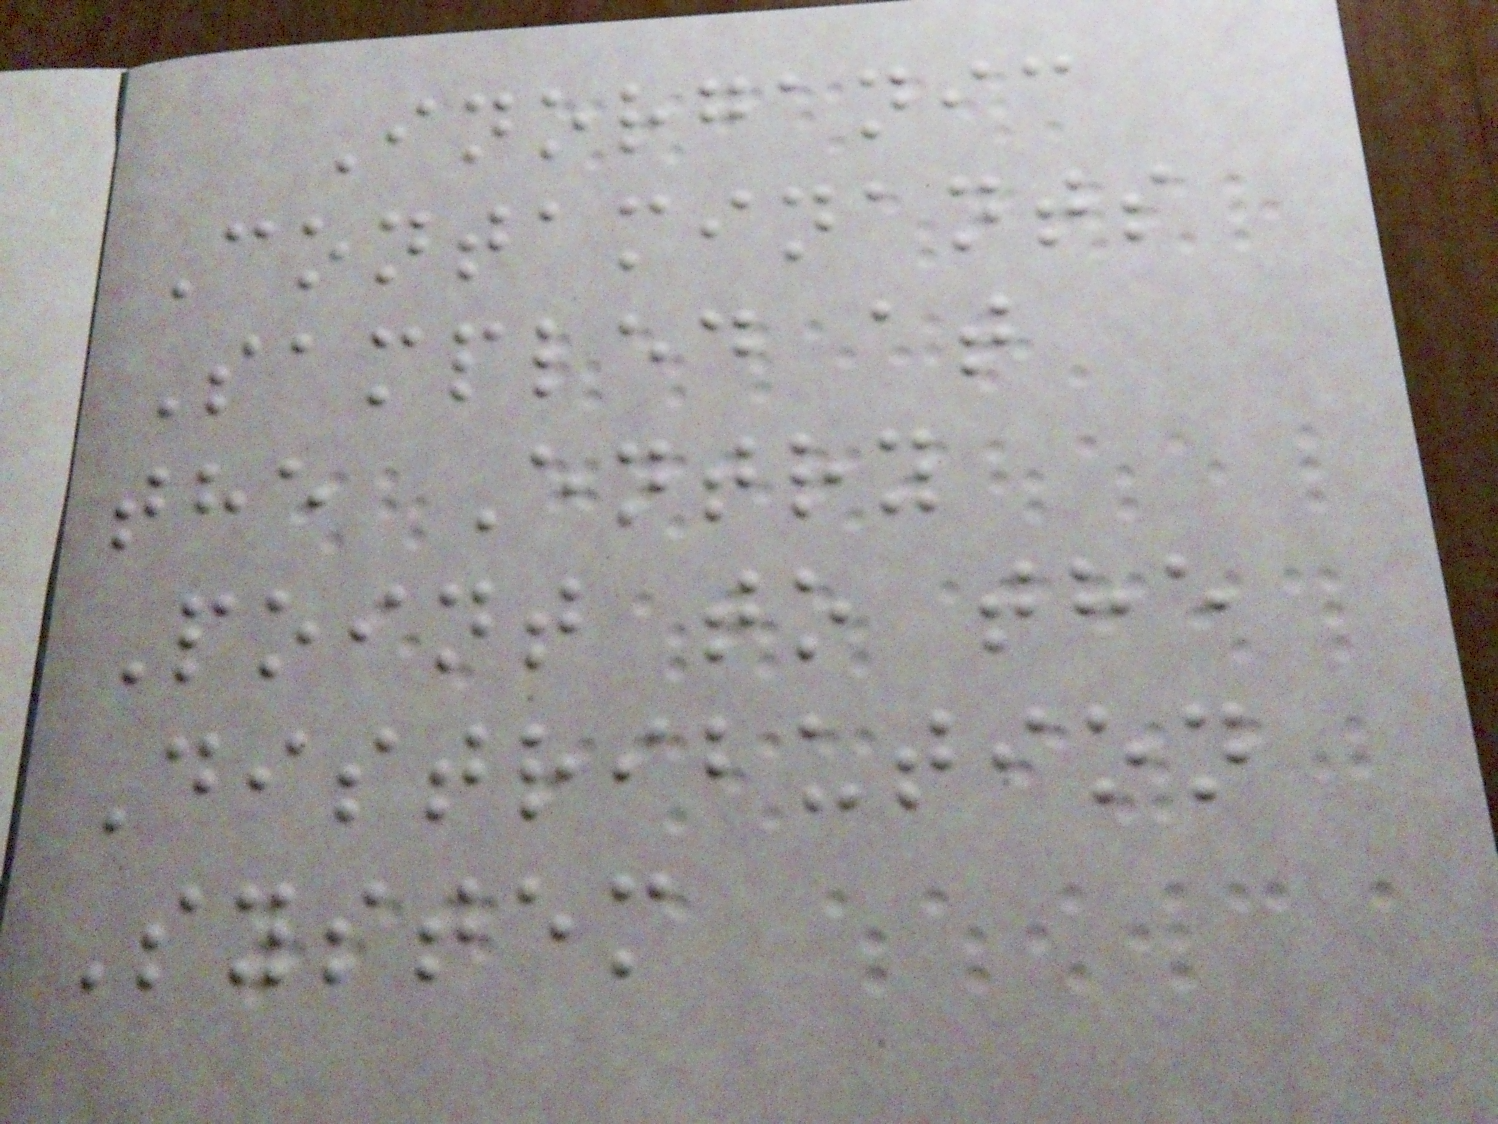Inorganic
Contaminants
Sampled at
the Entry
Point to the
Distribution
System
